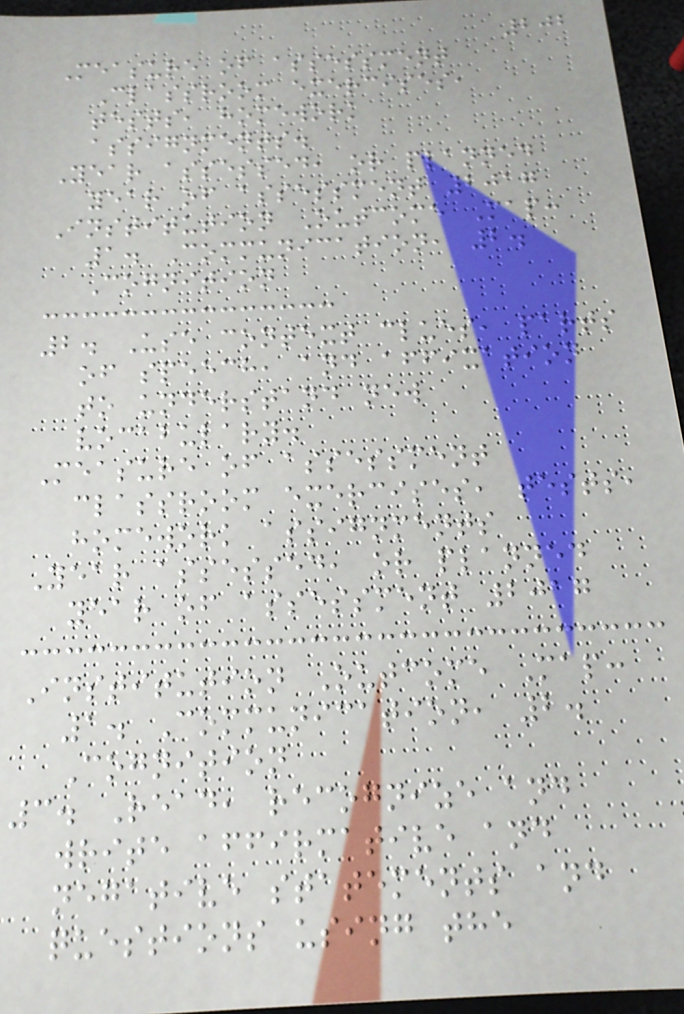202
Measure of assessment
Classroom exercises,
tests, homework
assignments.
Year assessed, or planned
year of assessment 2017
Institution Outcome Map:
1. Communication, 2.
Cognition
2. Use context clues, parts
of speech, and affixation
to understand new
vocabulary.
Measure of assessment
classroom exercises, tests,
homework assignments
Year assessed, or planned
year of assessment 2017
Institution Outcome Map:
1. Communication, 2.
Cognition
3. Read, recognize and
write affirmative and
negative statements and
questions using the
